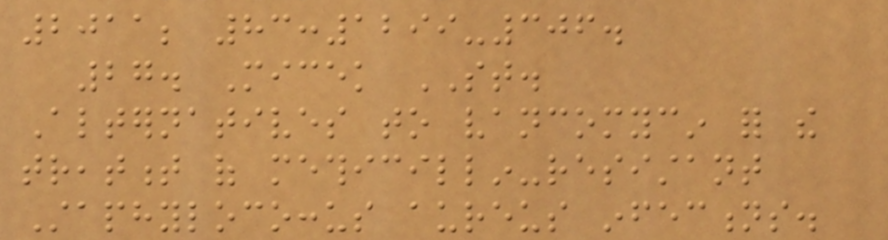2011; 83:1299-306.
27. Micek ST.
Alternatives to vancomycin for the
treatment of methicillin-resistant
Staphylococcus aureus infections.
